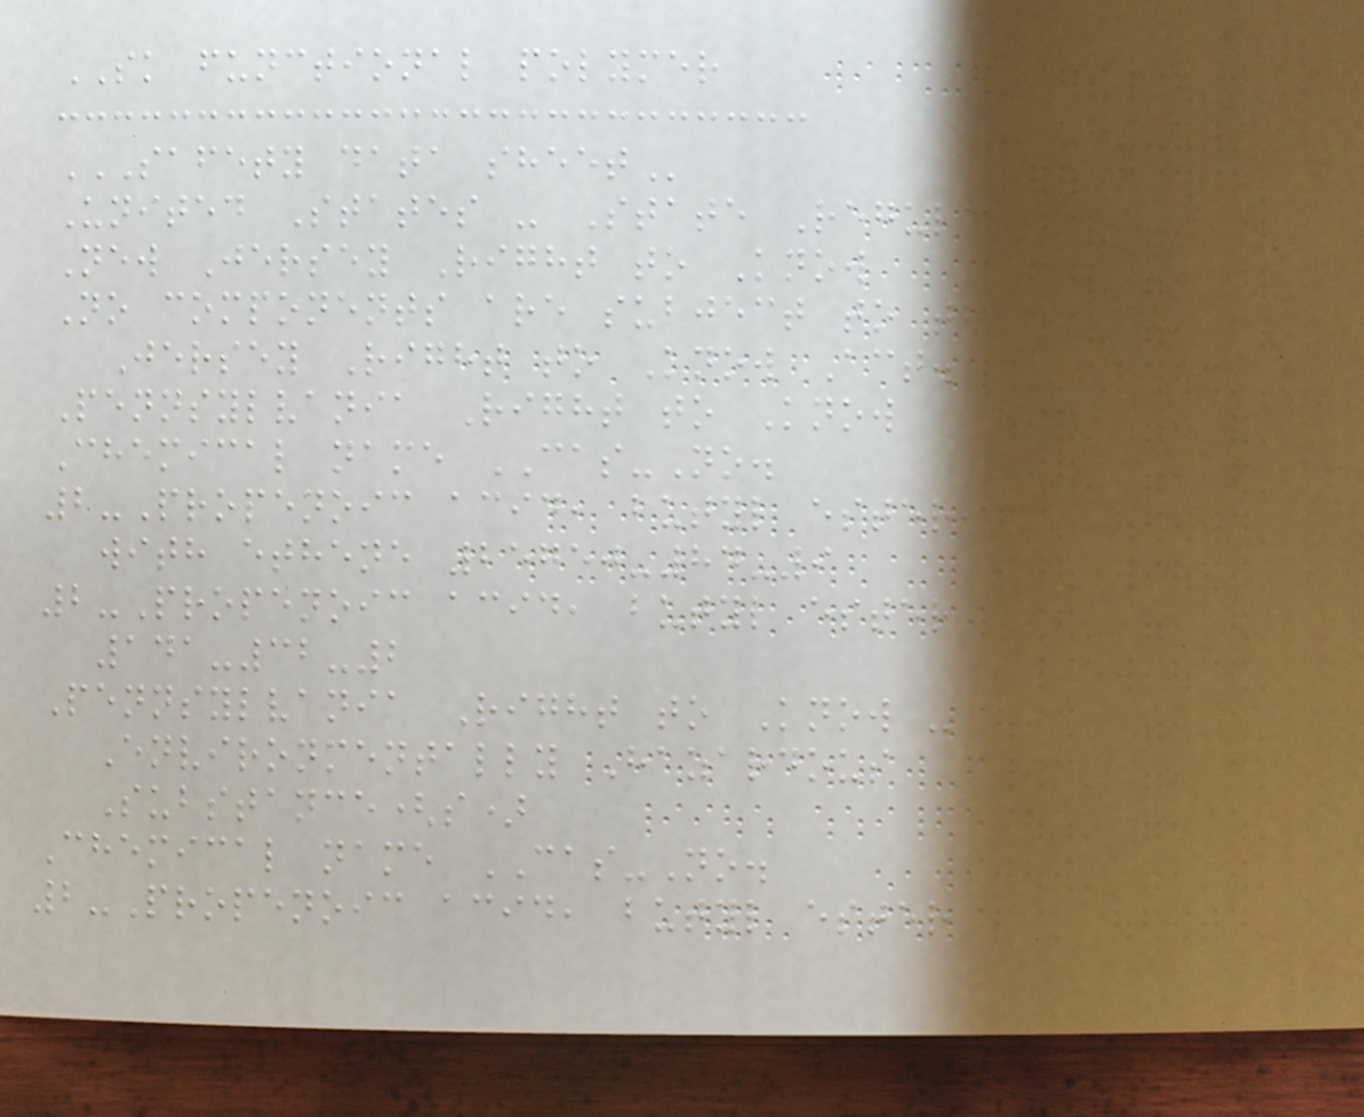SK functional polymer
SAFETY DATA SHEET
United States - State Regulations
New Jersey Right to Know
No components are subject to the New
Jersey Right to Know Act.
Pennsylvania Right to Know
Chemical name CAS-No.
2-Propenoic acid, butyl ester, polymer
with ethene 25750-84-9
2-Propenoic acid, butyl ester
141-32-2
Pennsylvania Right to Know -
Environmentally Hazardous
Substance(s)
Chemical name CAS-No.
2-Propenoic acid, butyl ester
